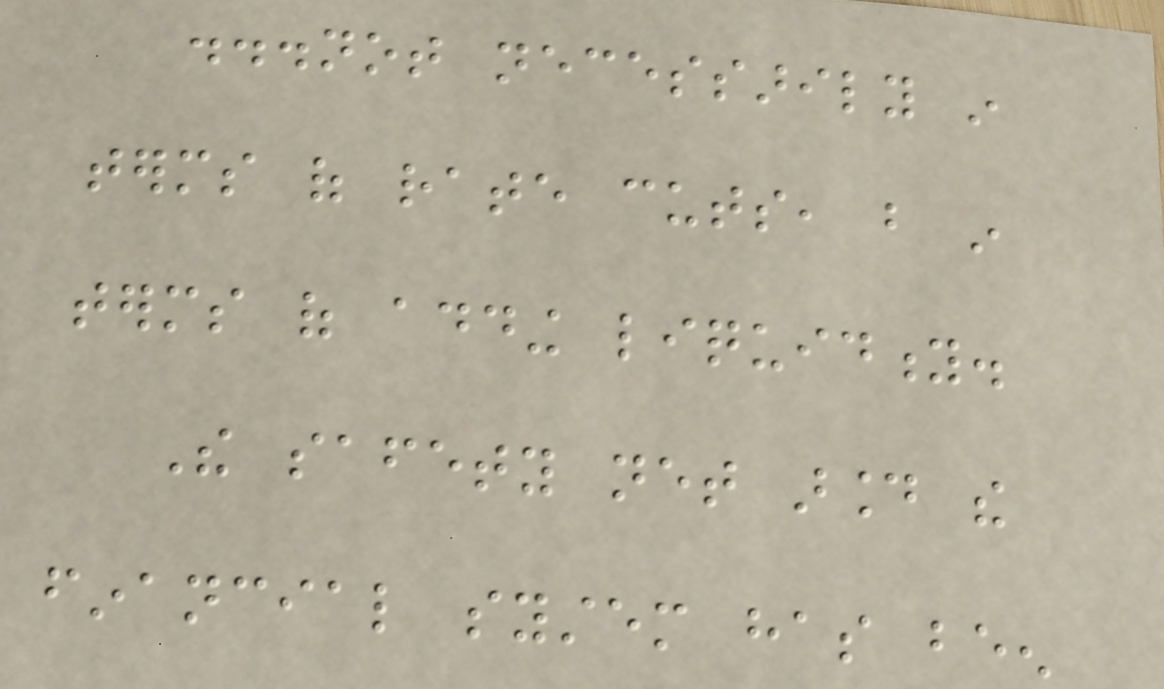...not necessarily in
terms of rate cuts, but in
terms of adding liquidity.
The safety net around the
financial system has been
